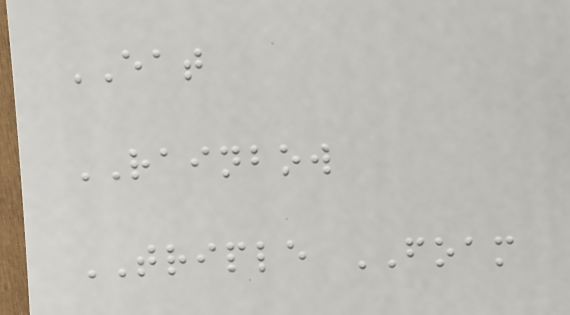EAT
RAINBOW
TRIPLE FOAM
